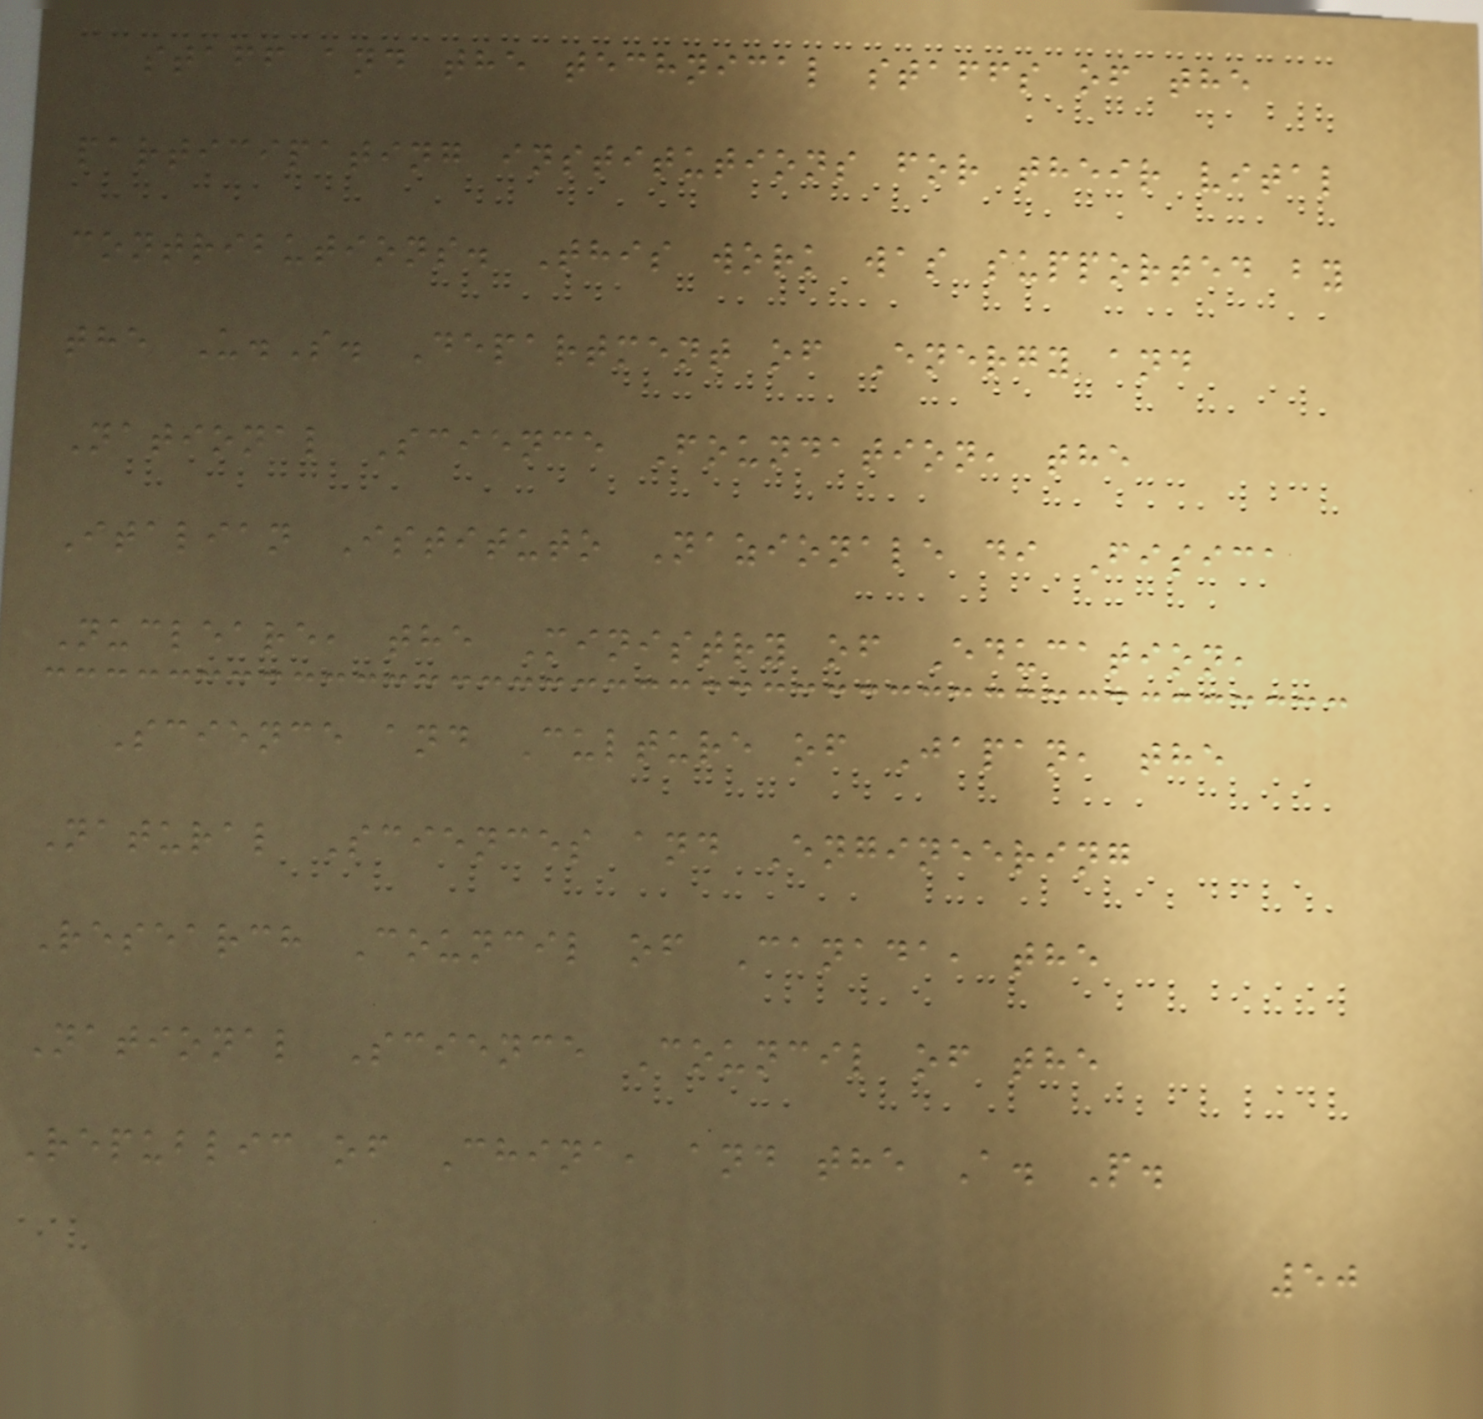staff and the technical staffs of the
participating institutions for their vital
contributions. This work was supported by
the U.S. Department of Energy and
National Science Foundation, the
Italian Istituto Nazionale di Fisica
Nucleare, the Ministry of Education,
Science and Culture of Japan, the
Natural Sciences and Engineering
Research Council of Canada, the
National Science Council of the
Republic of China, and the A. P.
50
